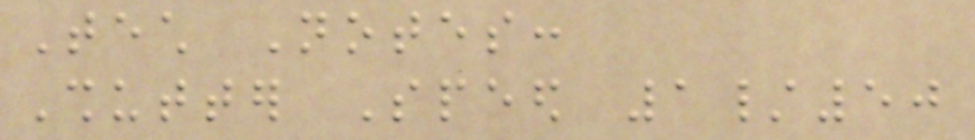Tech Notes:
Shutter Speed 1/50
